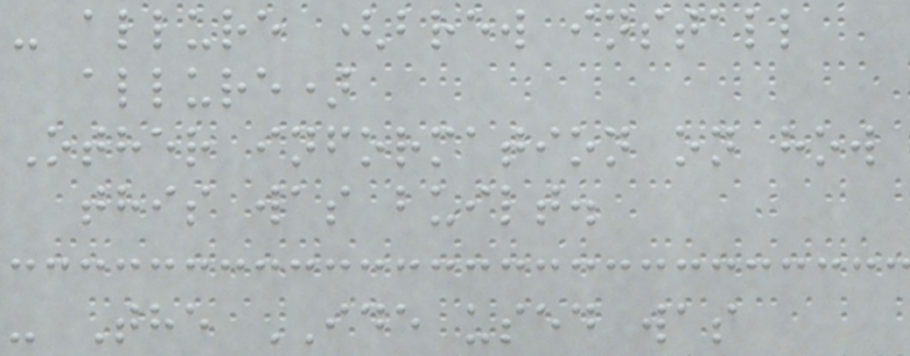- allure (brew install
allure)
Other information on how
this was built.
- The IDE used was
